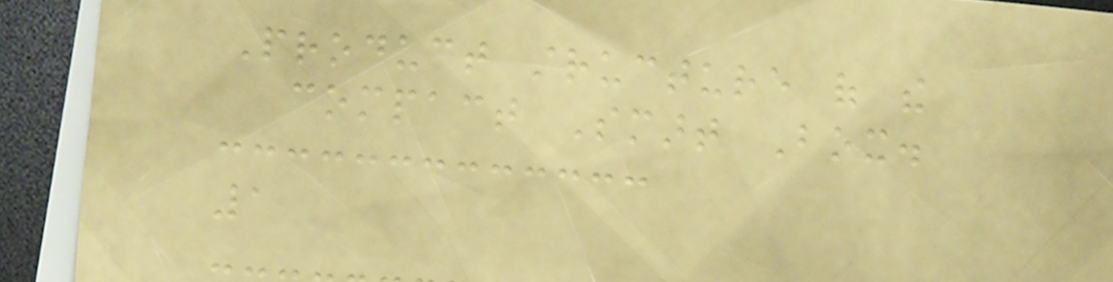Product structure of the
compact Smart Box.
1
